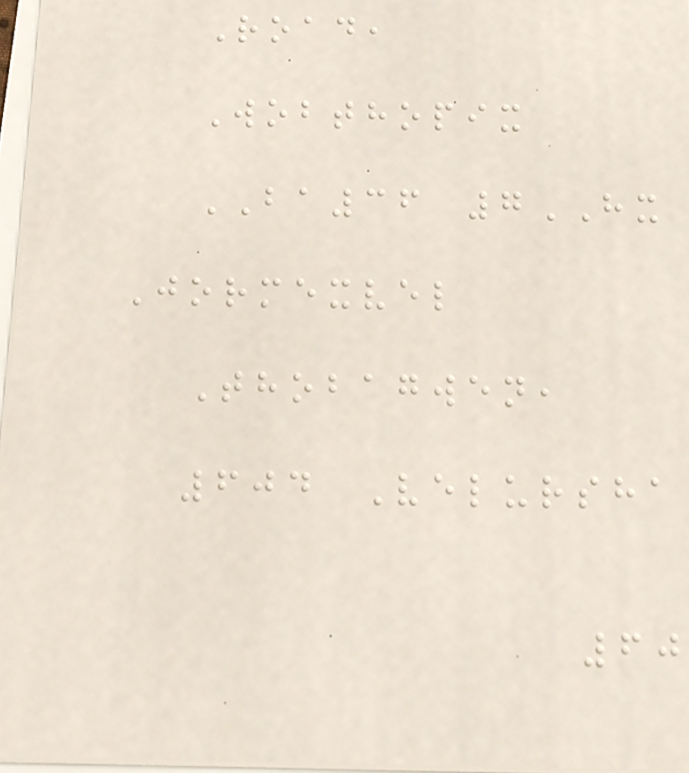Road,
Wobthopix
BA36 7HX
Jormexvel
Thobagwen,
604 Velursha
60
